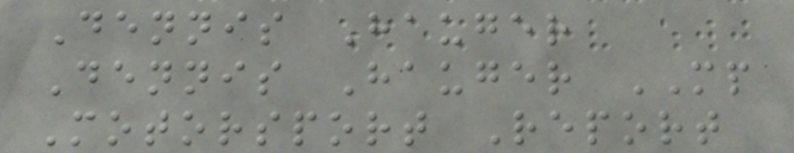Dennis Hauger
Dennis Hauger MP
Motorsport Report
